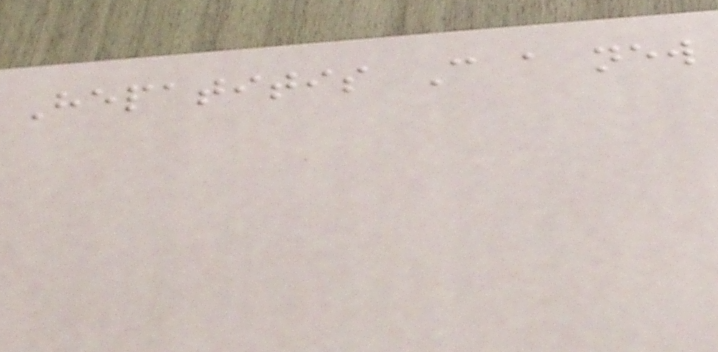Hepatitis C a new
